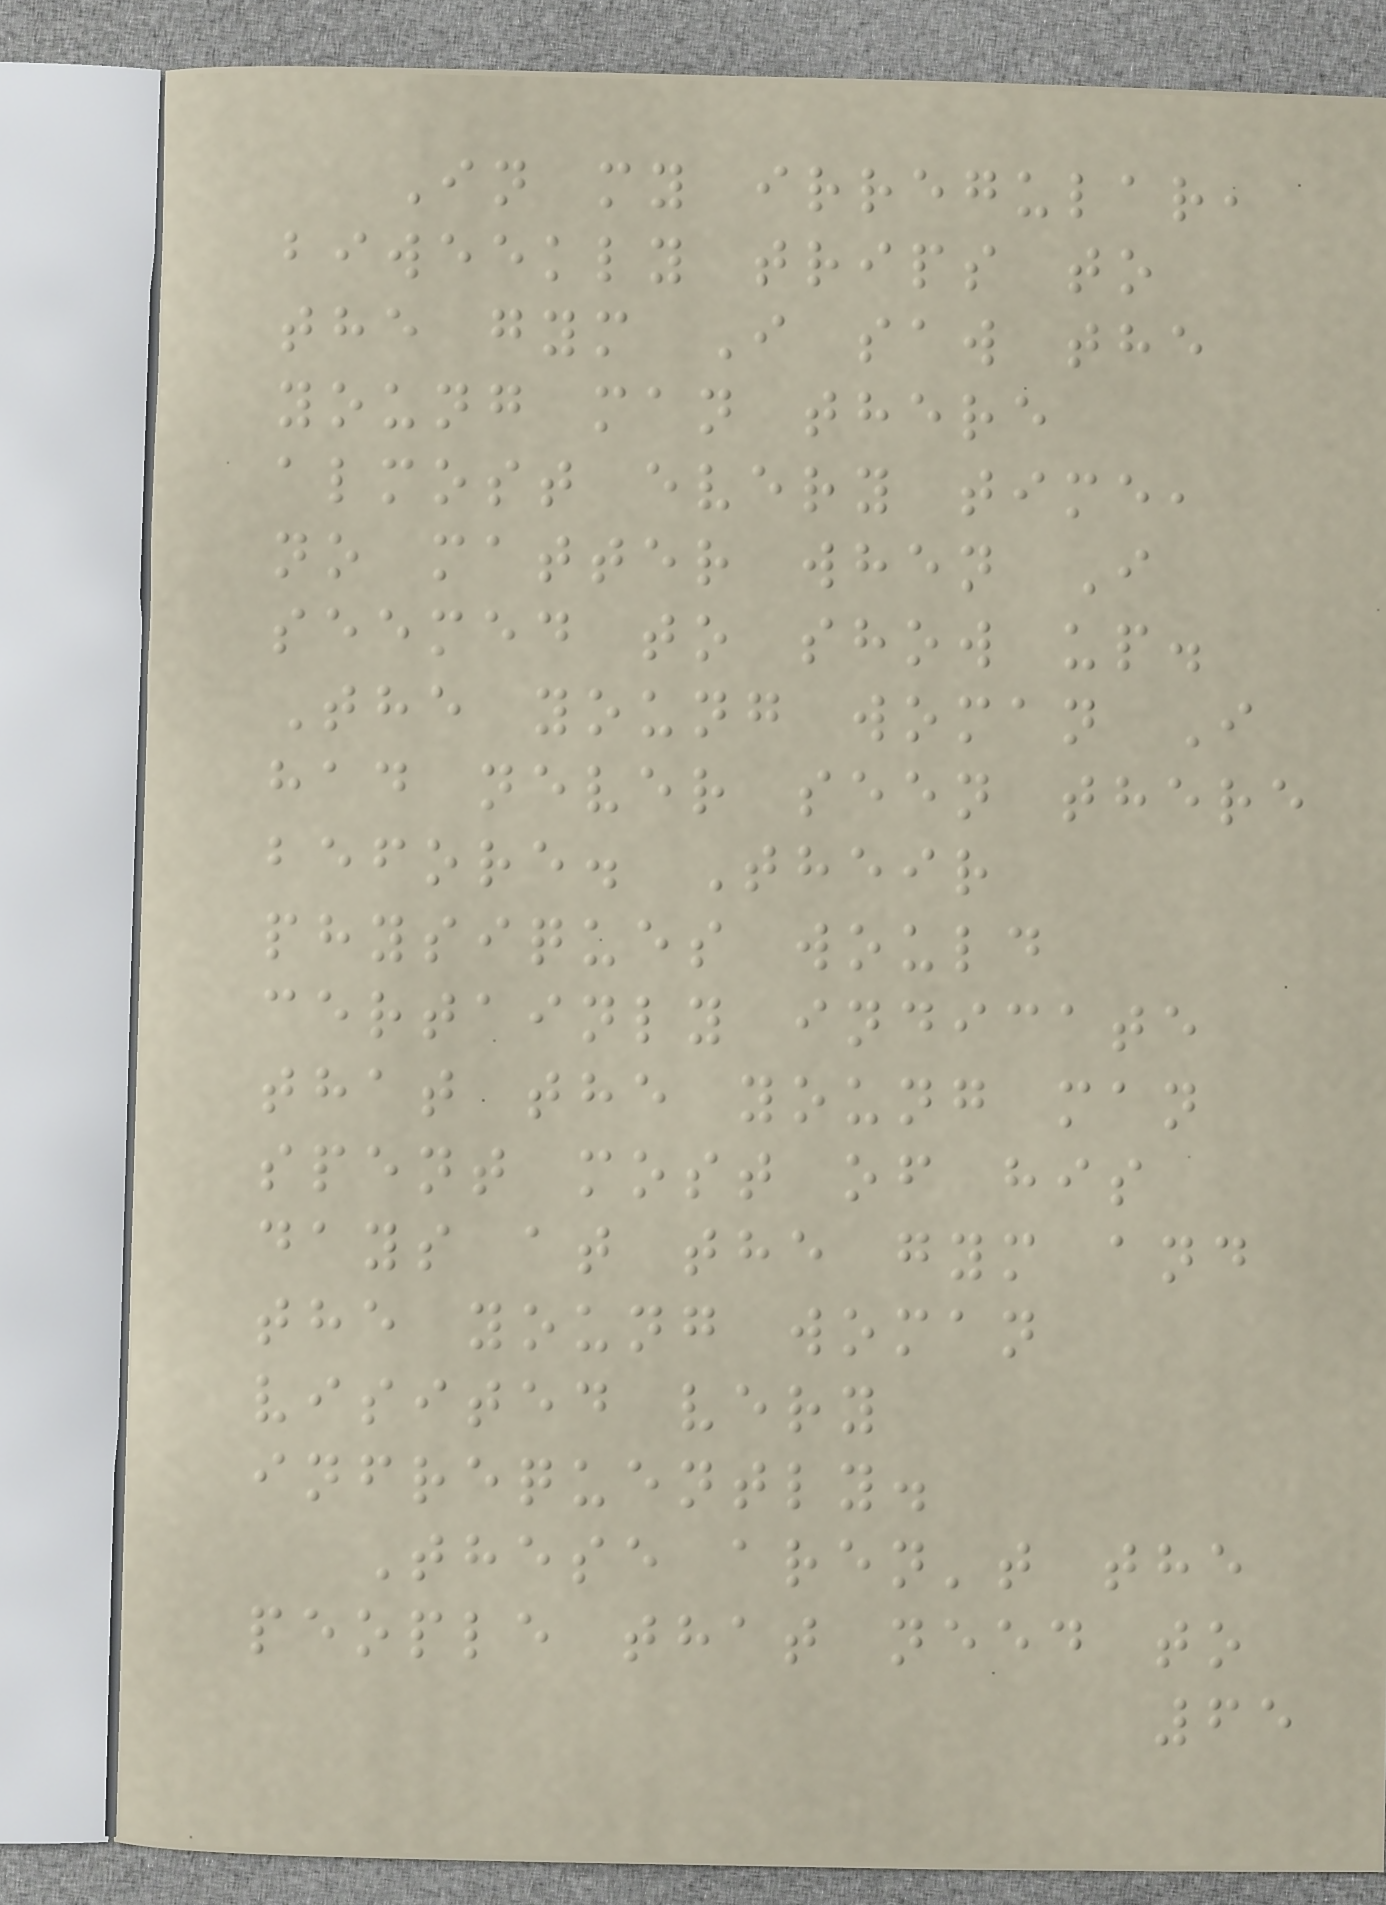In my irregular,
biweekly trips to
the gym I saw the
young man there
almost every time,
no matter when I
seemed to show up.
The young woman I
had never seen there
before. Their
physiques would
certainly indicate
that the young man
spent most of his
days at the gym and
the young woman
visited very
infrequently.
These aren't the
people that need to
65
